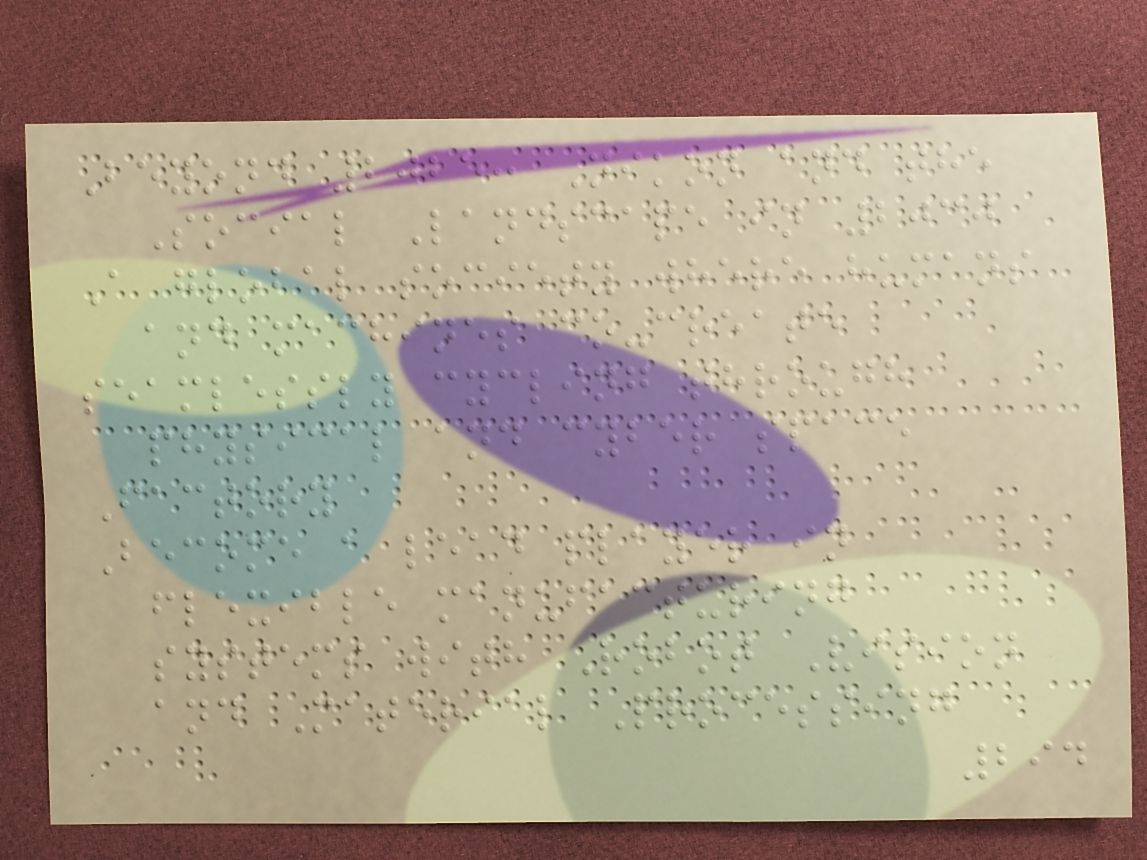Beyond 2025: Nikon and the
Social Landscape in 2030
A global society where humans
and machines co-create
seamlessly cycling through
physical and cyber space
Factory
Become a lead player in
flexible manufacturing
systems with Robot Vision
and Material Processing
294
